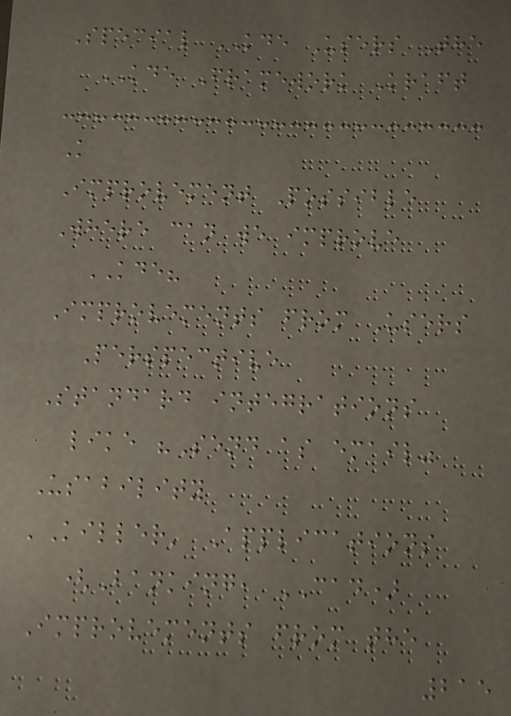Special KDE Users The
KDE Framework Kraft
K
Improvement Possible
Where can we improve
KDE?
Improvements from Users
Perspective
Standard integrations
like "Send as email"
Usability
'Killer' Applications
(Banking, CAD)
Improvements from the
215
